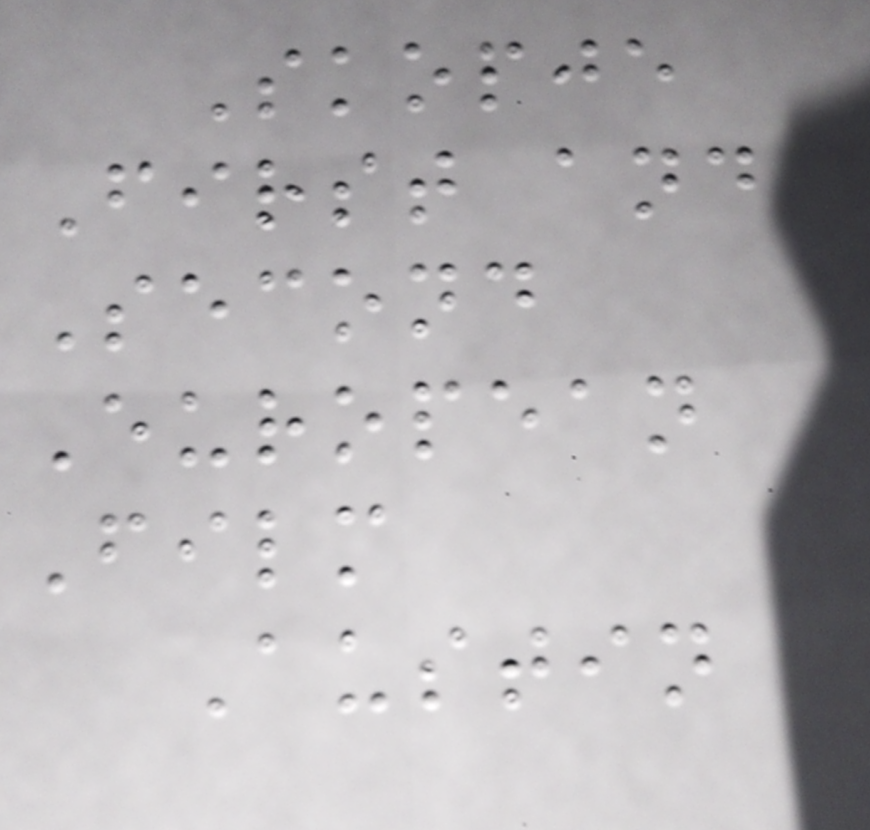Skopje
First and
Second
European
Film
Austin
